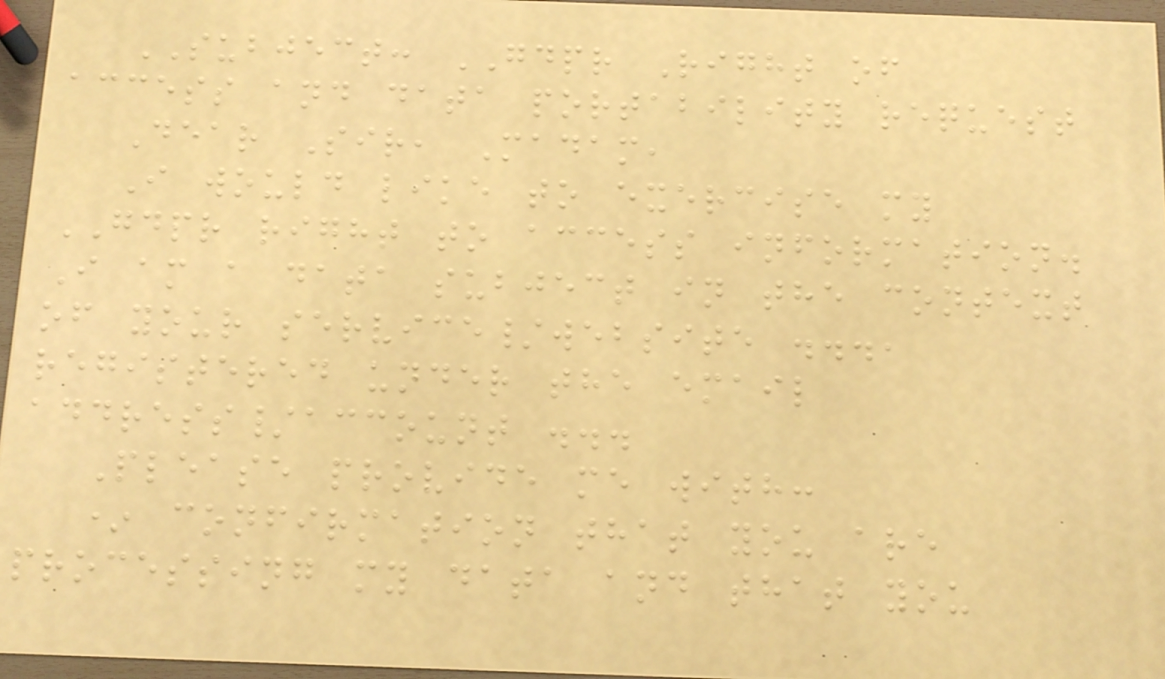SUBJECT: GDPR Right of
access and data portability request
Dear Sir, Madam,
I would like to exercise my
GDPR right to access information.
I am a data subject in the context
of your service/website ...,
registered under the email
address/account ...
Please provide me with:
* confirmation that you are
processing my data and that you
